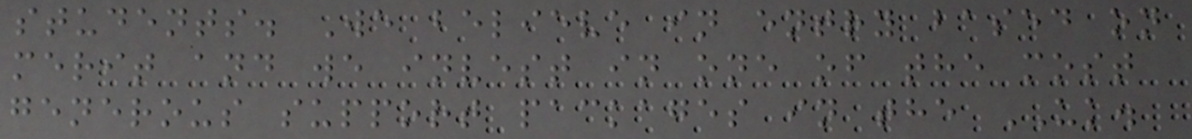students. We believe in entry based on
merit and we invest in one of the most
generous support packages in the UK.
